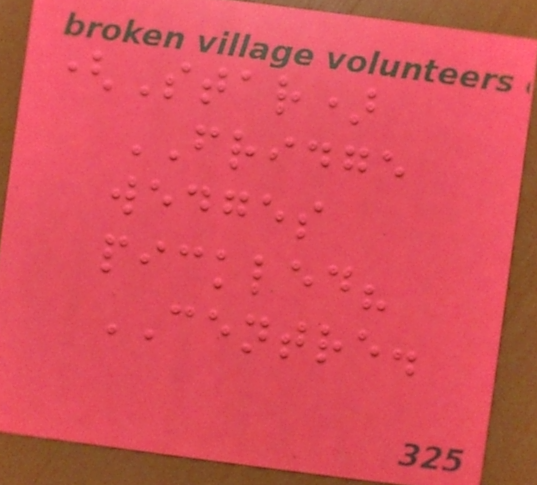(Star)
FRIDGE
wedges
pickled?
CENTRE.
